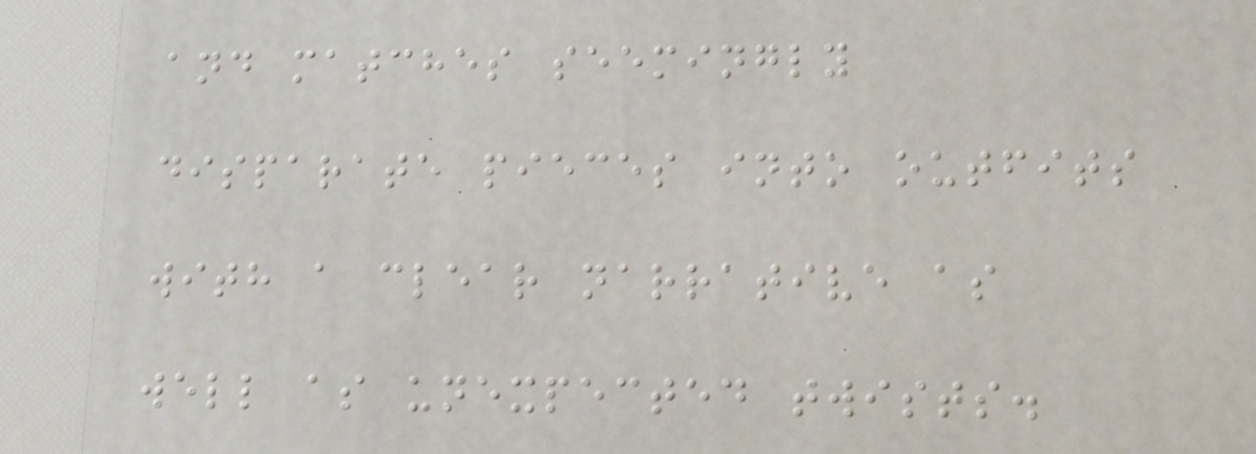and matches seemingly
disparate pieces into outfits
with a clear narrative as
well as unexpected twists.
